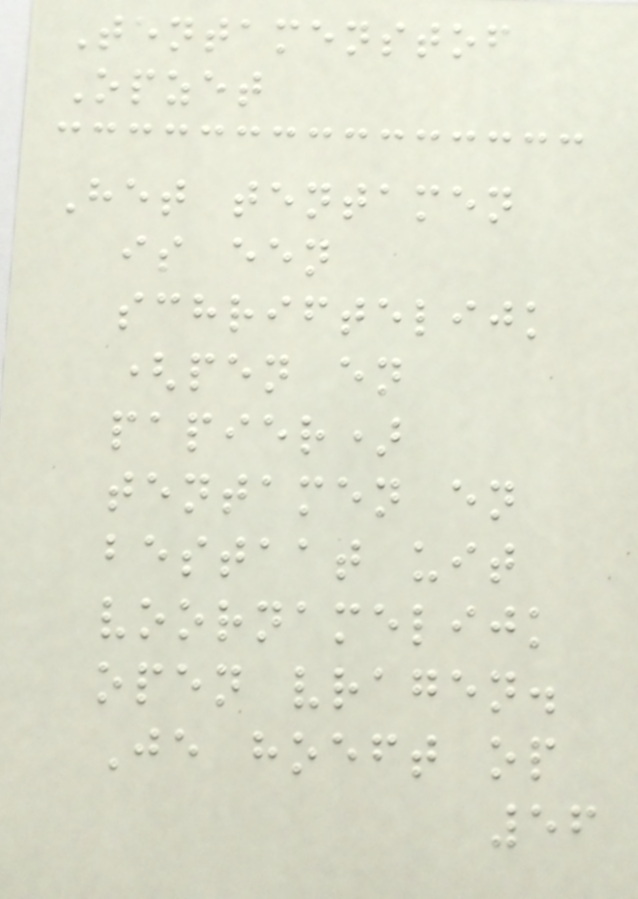Tentamenstof
Opzet
Het tentamen
is een
schriftelijk
(pen en
papier)
tentamen en
bestaat uit
voornamelijk
open vragen.
Je hoeft op
56
